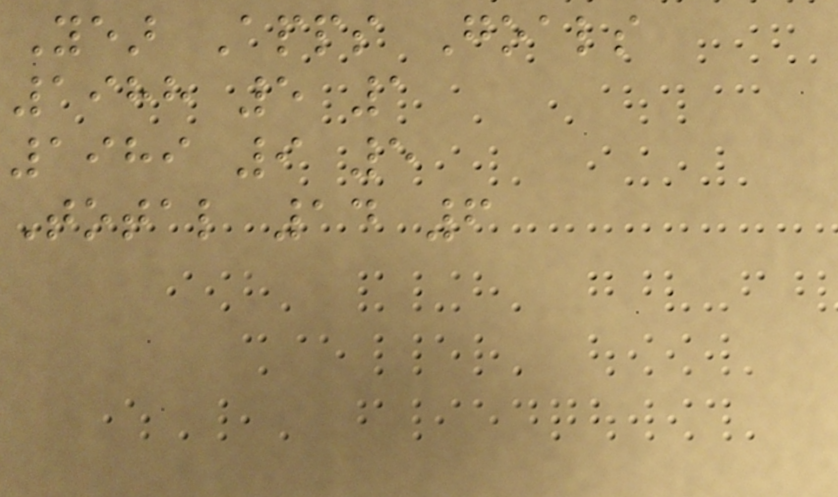Year Apps Goals
1988 5 1
1989 9 5
Total 14 6
